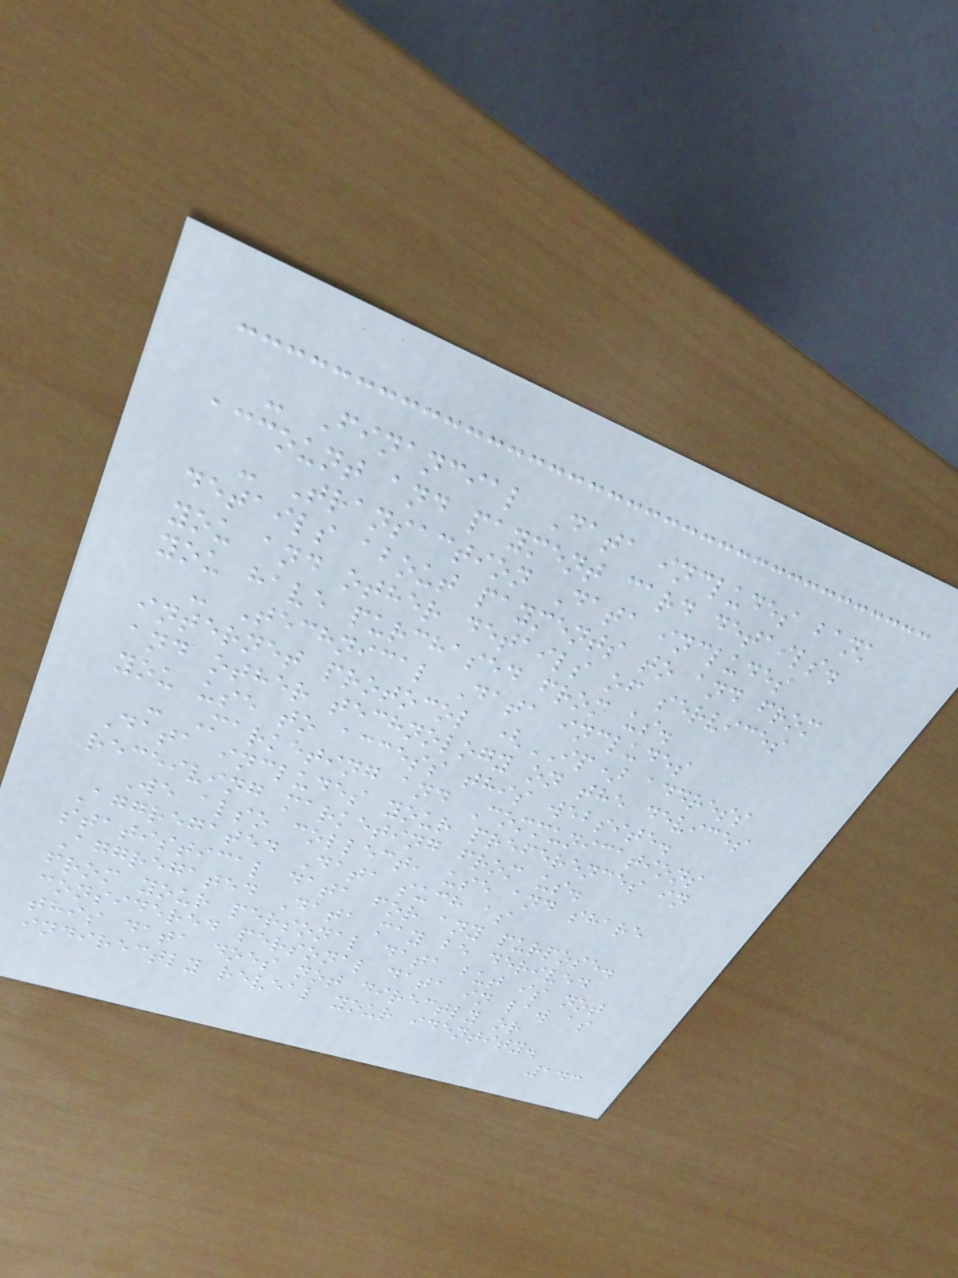- Financial Data includes bank
account and payment card details.
- Transaction Data includes
details about payments to and from
you and other details of services
you have purchased from us.
- Technical Data includes
internet protocol (IP) address
and other technology on the devices
you use to access this website.
- Marketing and Communications
Data includes your preferences in
receiving marketing from us.
We also collect, use and share
Aggregated Data such as
statistical data for any purpose.
Aggregated Data may be derived
from your personal data but is not
considered personal data in law as
this data does not directly or
indirectly reveal your identity.
143
